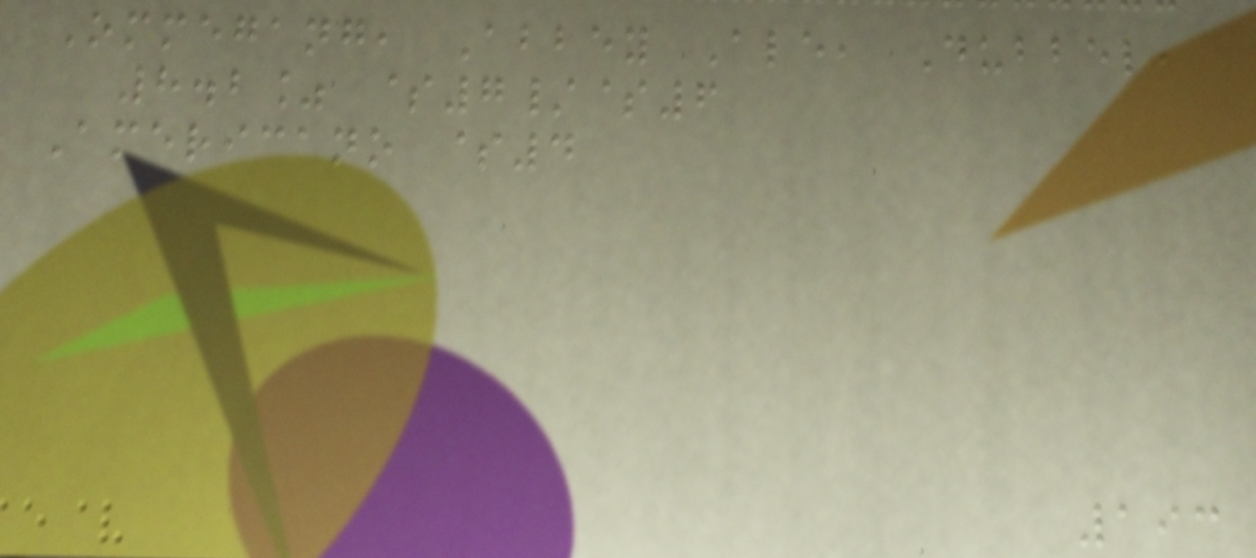Ommegang, Abbey Ale, Dubbel,
8.2% $7/$6
Americano $4
193
